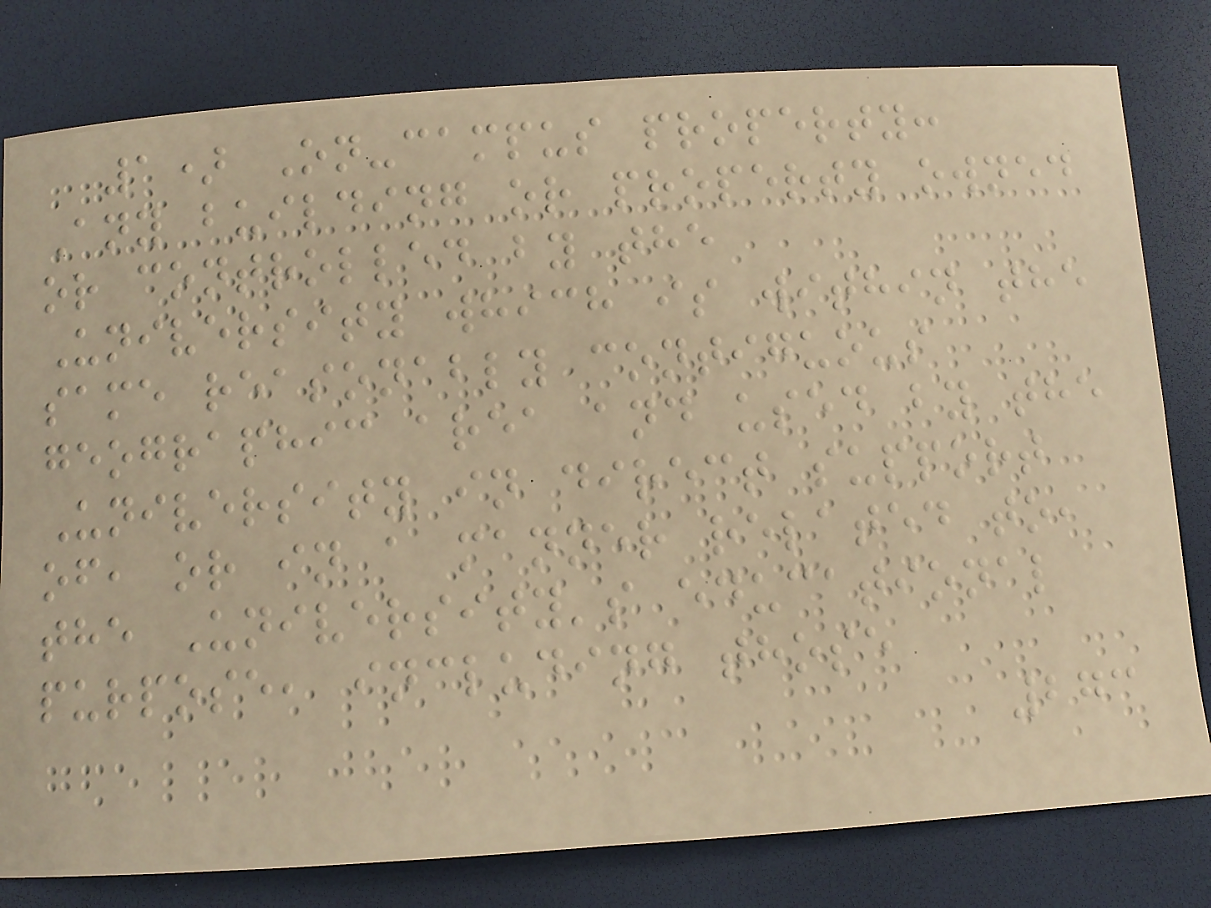1) On-campus property:
Any building or property owned
or controlled by the
University which is within the
same reasonably contiguous
geographic area and used by the
University in direct support
of, or in a manner related to,
the University's educational
purpose, including those
273
